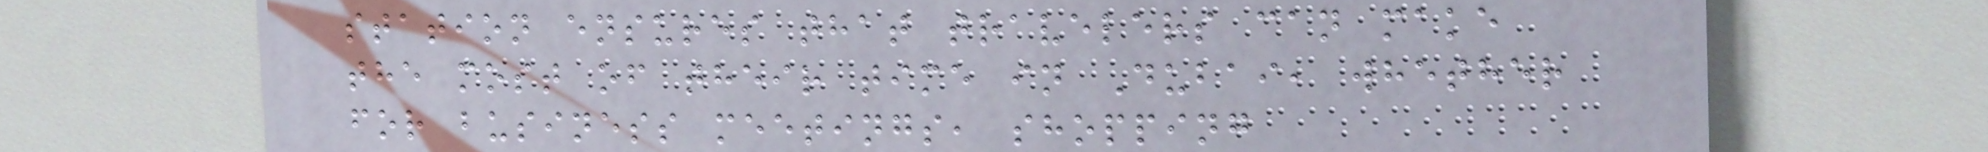station ensures that travelers can make
the most of their time in Dubai, whether
for business meetings, shopping
